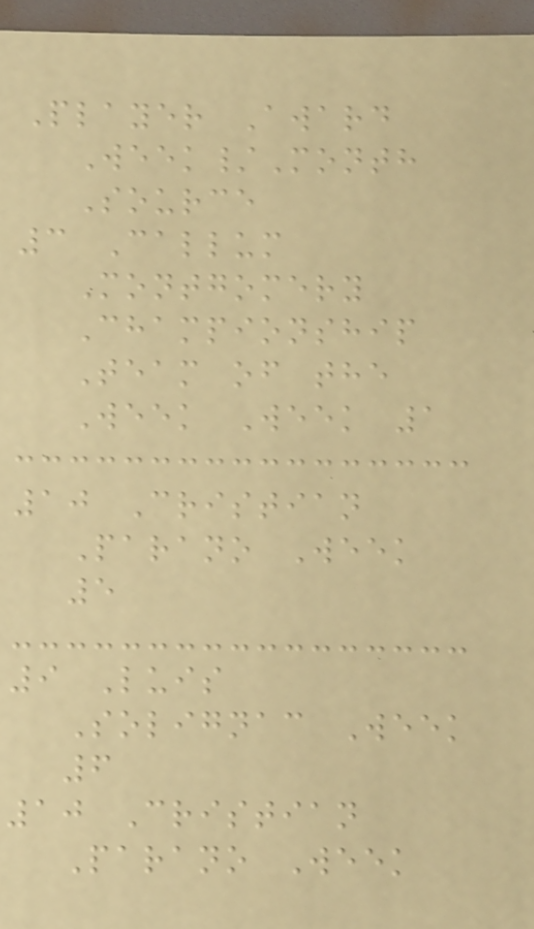Player Award
Week/Month
Source
3 Callum
Montgomery
Championship
Team of the
Week Week 1
10 Cristian
Parano Week
5
9 Luis
Solignac Week
6
10 Cristian
Parano Week
